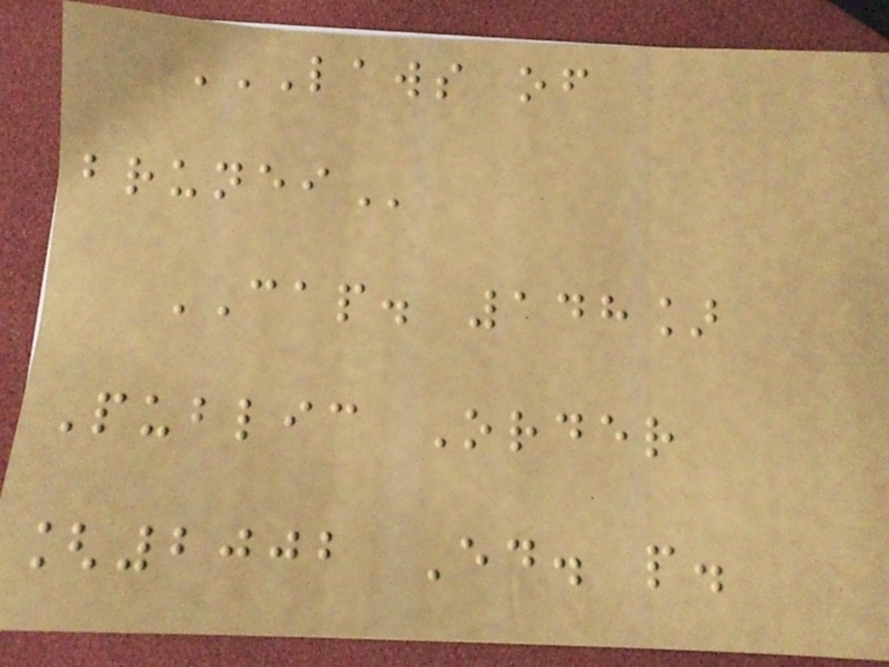LAWS OF
BRUNEI
CAP. 148]
Public Order
[2002 Ed. p.
